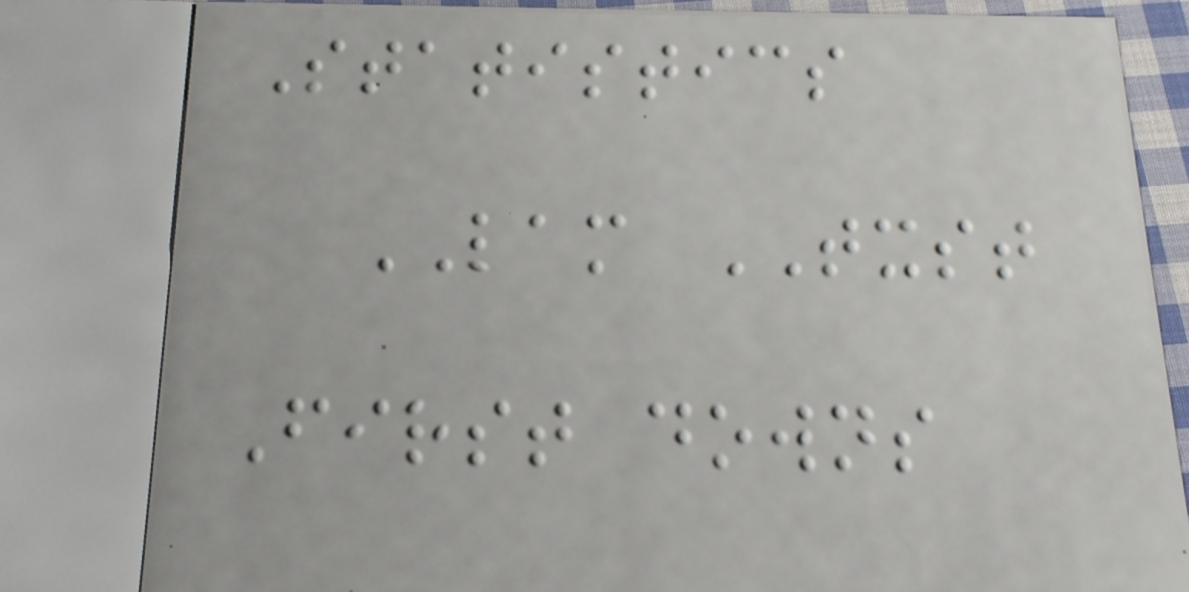Statistics
LAM TXST
First downs
